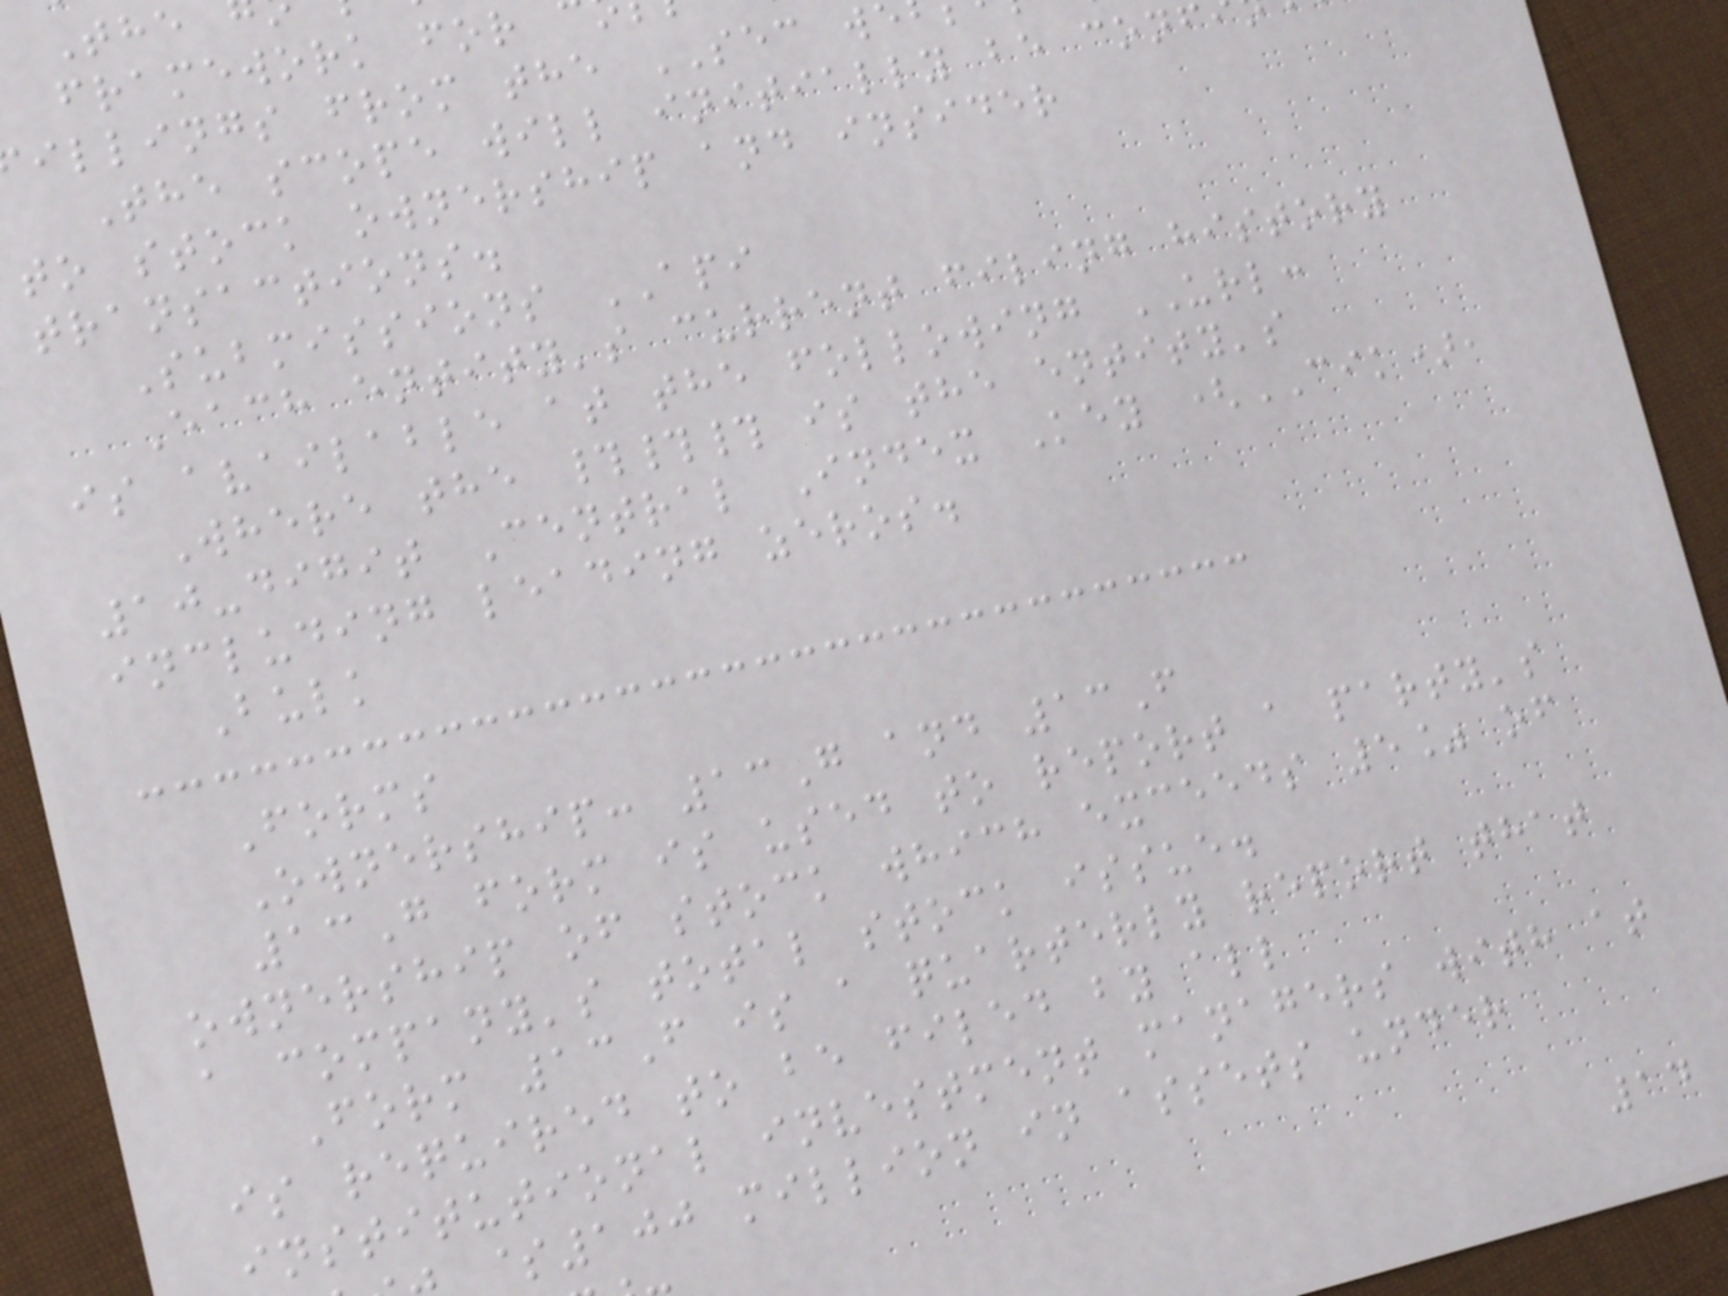framework for
illings from the SEC we
The scope will initially be conf
to stock ownership and insider
transactions.
Submissions API
Each entity's current filing history
is available at the following URL:
Where the ### is the entity's
10-digit Central Index Key (CIK),
including leading zeros.
Bulk
Forms
Ownership: 13G and 13F
13G form is used to report a party's
ownership of stock which exceeds 5% of
a company's total stock issue.
Form 13F is a quarterly report that
is required to be filed by all
institutional investment managers with at
$100 million in assets under
14
